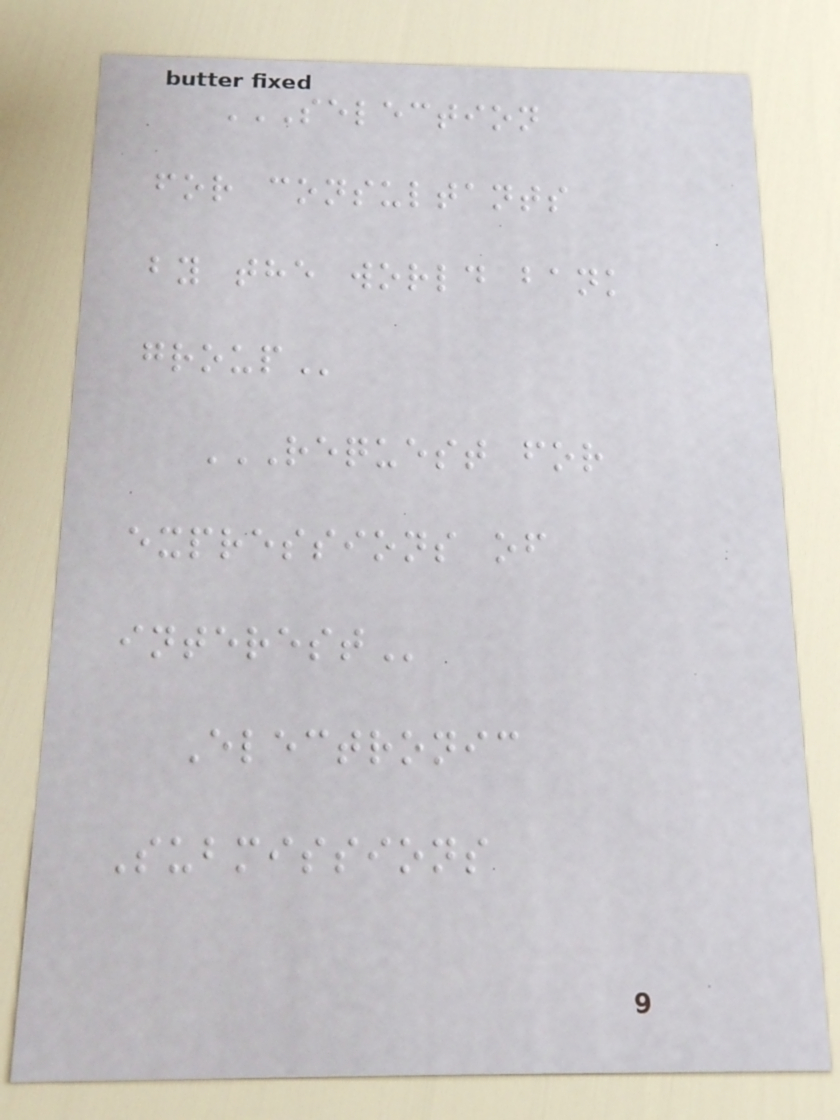SELECTION
FOR CONSULTANTS
BY THE WORLD BANK
GROUP
REQUEST FOR
EXPRESSIONS OF
INTEREST
Electronic
Submissions
